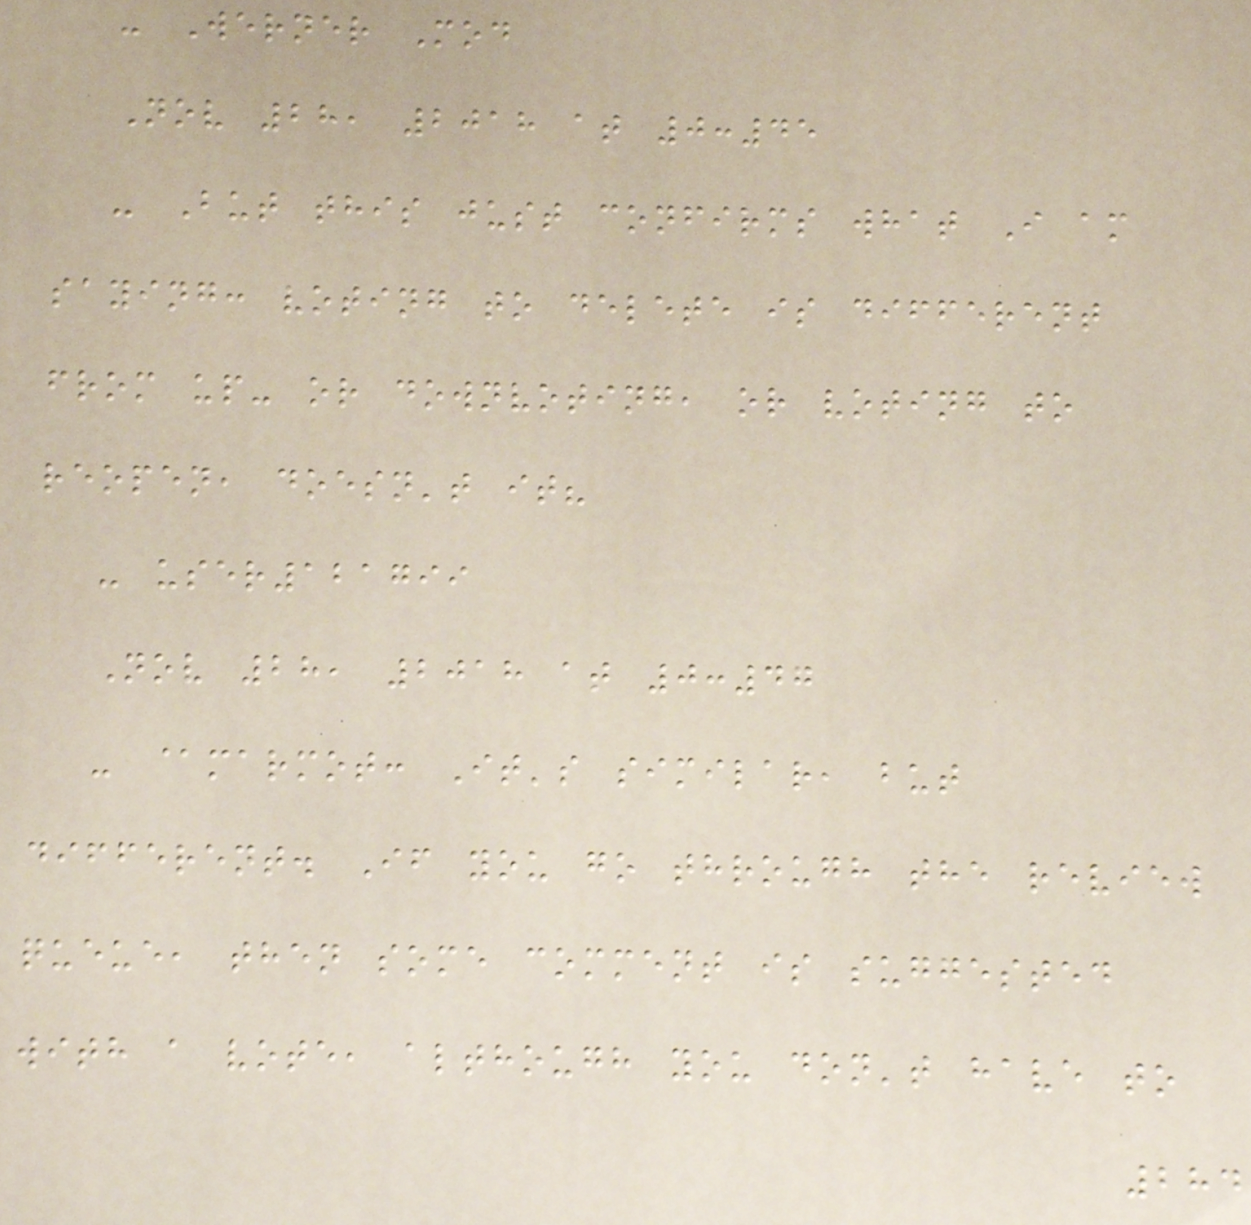- Werner Mod
Nov 28, 2018 at 0:45
- But this just confirms what I am
saying: voting to delete is different
from up- or downvoting, or voting to
reopen, doesn't it?
- user121799
Nov 28, 2018 at 0:47
- @marmot: It's similar, but
different. If you go through the review
queue, then some comment is suggested
with a vote, although you don't have to
284
